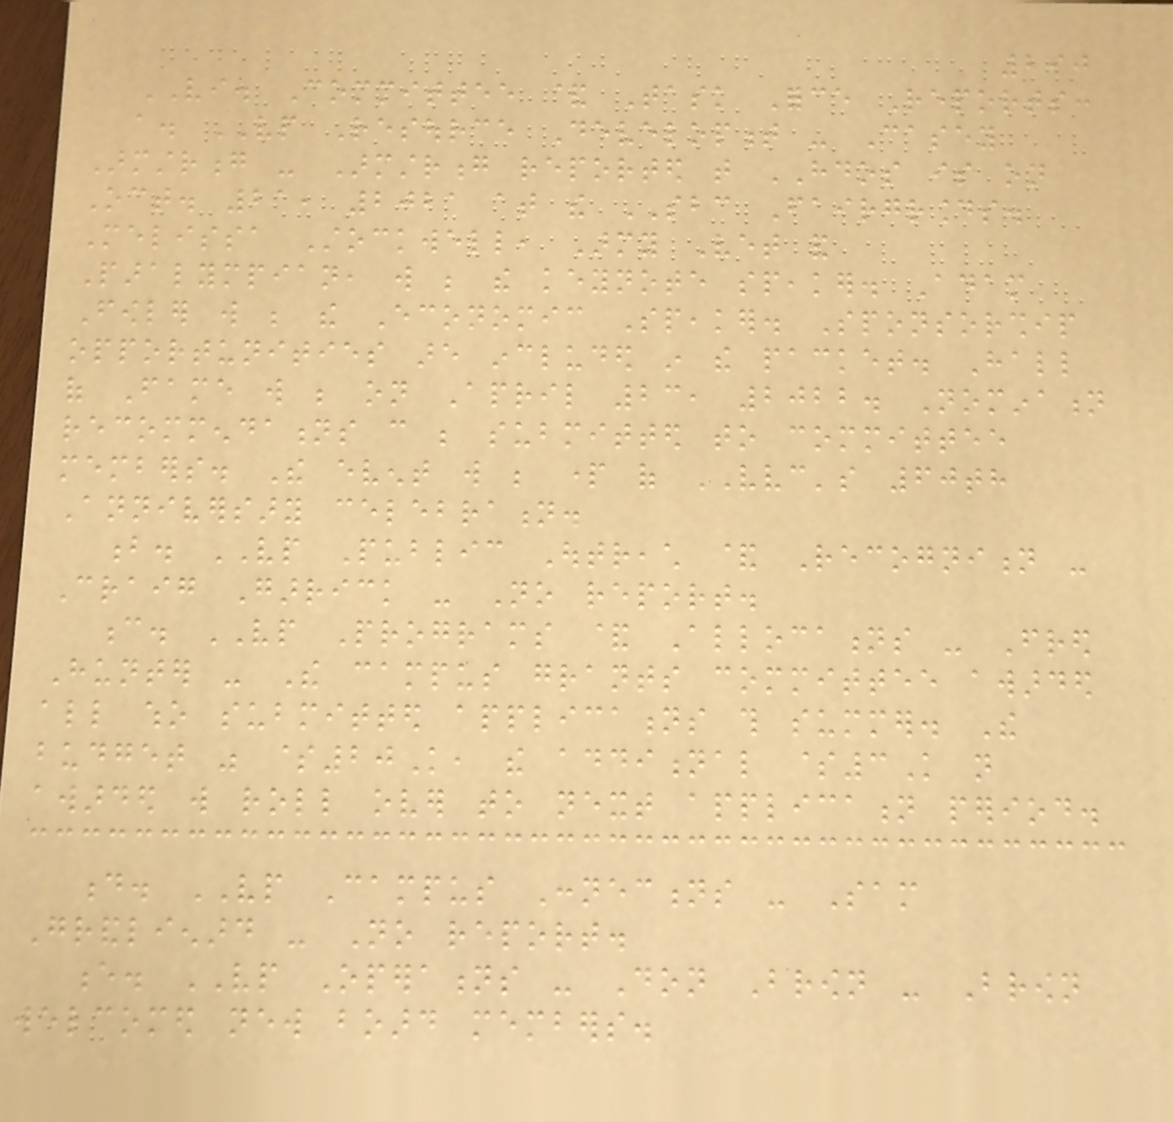290
VI. Committee & Task Force Reports:
a. VP Resource Development - Casey
Armstrong - Armstrong reported that HDOS is on
Oct. 21, 2021 at the SBC Fairgrounds.
Melissa Stockwell, Army Vet and
Paralympian, will be the keynote speaker. Adam
Fowler will be the Economic Speaker. Sponsorship
opportunities are included in the packet. Hall
of Fame will be on April 23, 2022. Nomination
recommendations can be submitted to committee
members. The event will be part of VVC's 60th
Anniversary celebration.
b. VP Public Outreach & Recognition -
Craig Garrick - No report.
c. VP Programs & Allocations - Fred
Hunter - The campus grants committee awarded
all who submitted applications this summer. The
budget was $20K, the additional $3K not
awarded will roll over to next application period.
d. VP Campus Connections - Sam
Grandlienard - No report.
e. VP Operations - Don Brown - Brown
welcomed new board members.
